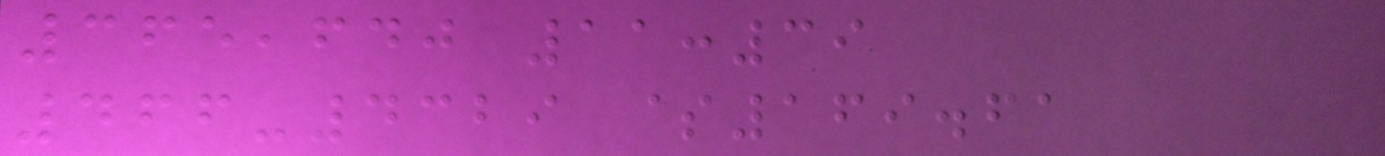365,640 11:39
466-4329 $169.61
